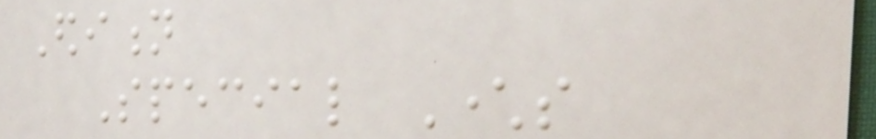Edition
Special Characters
